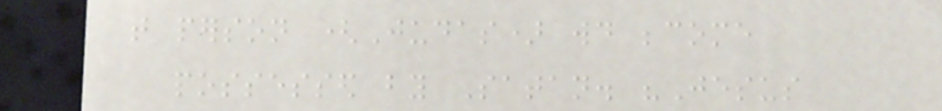that person (Judas) would become
possessed by Satan. "Jesus
